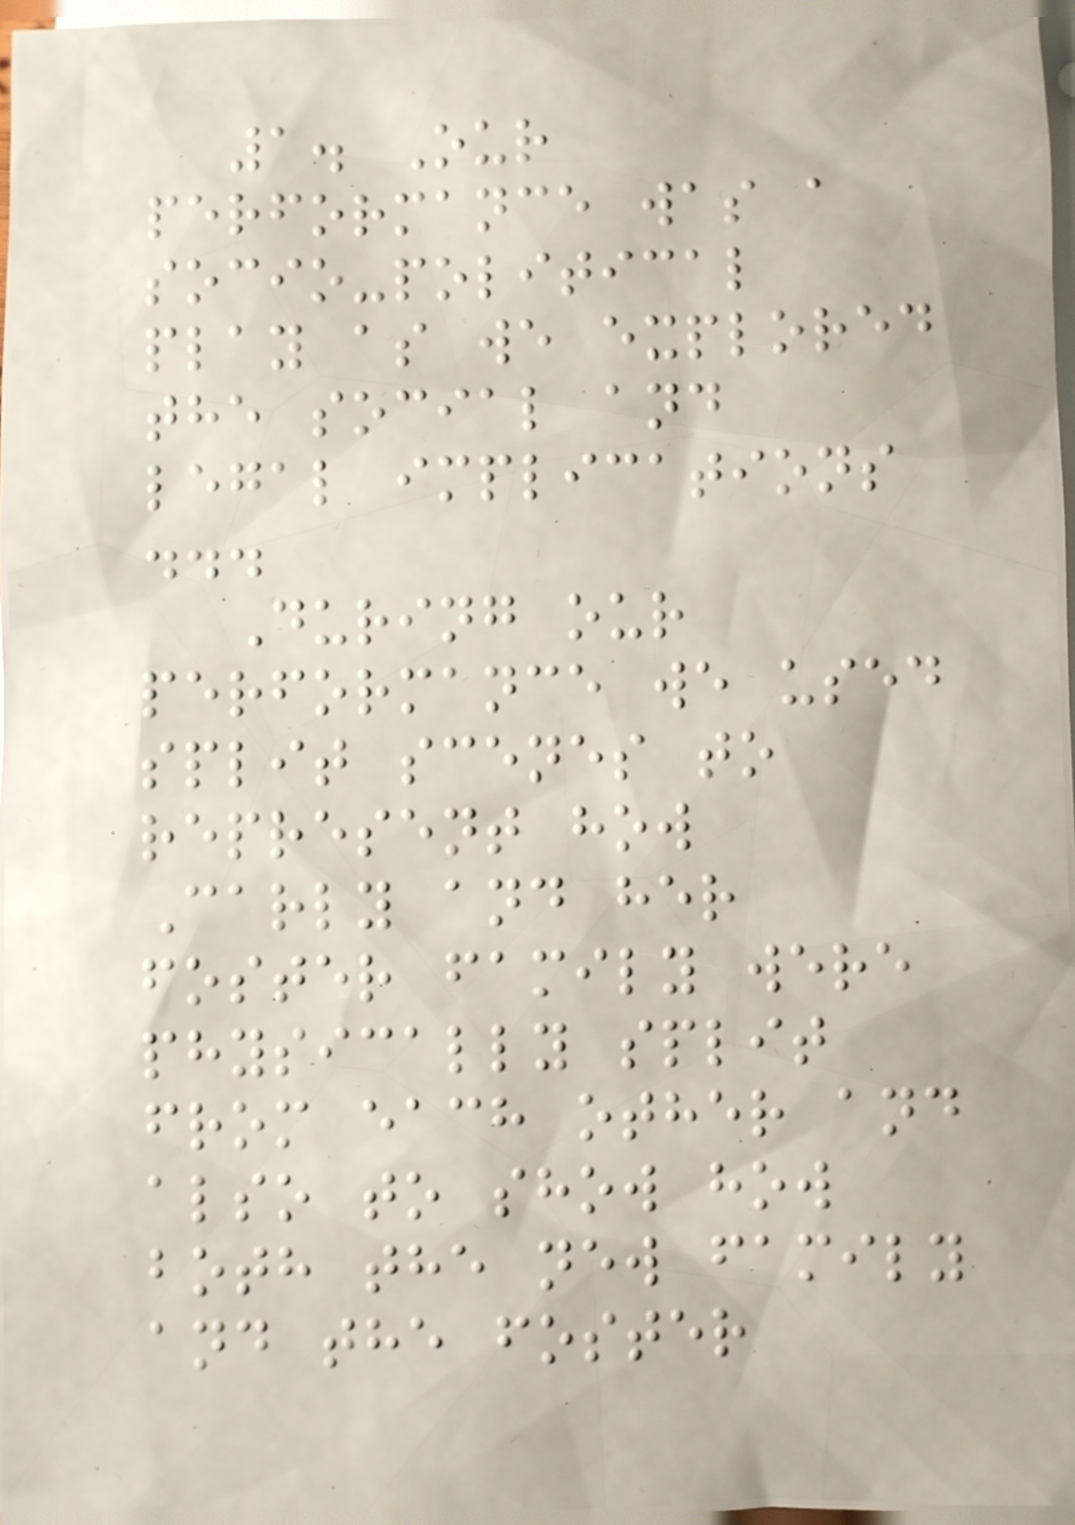1. Our
performance was a
socio-political
play as we explored
the social and
legal implications
...
During our
performance we used
split scenes to
represent how
Carly and her
foster family were
physically split
from each other and
also to show how
both the new family
and the foster
